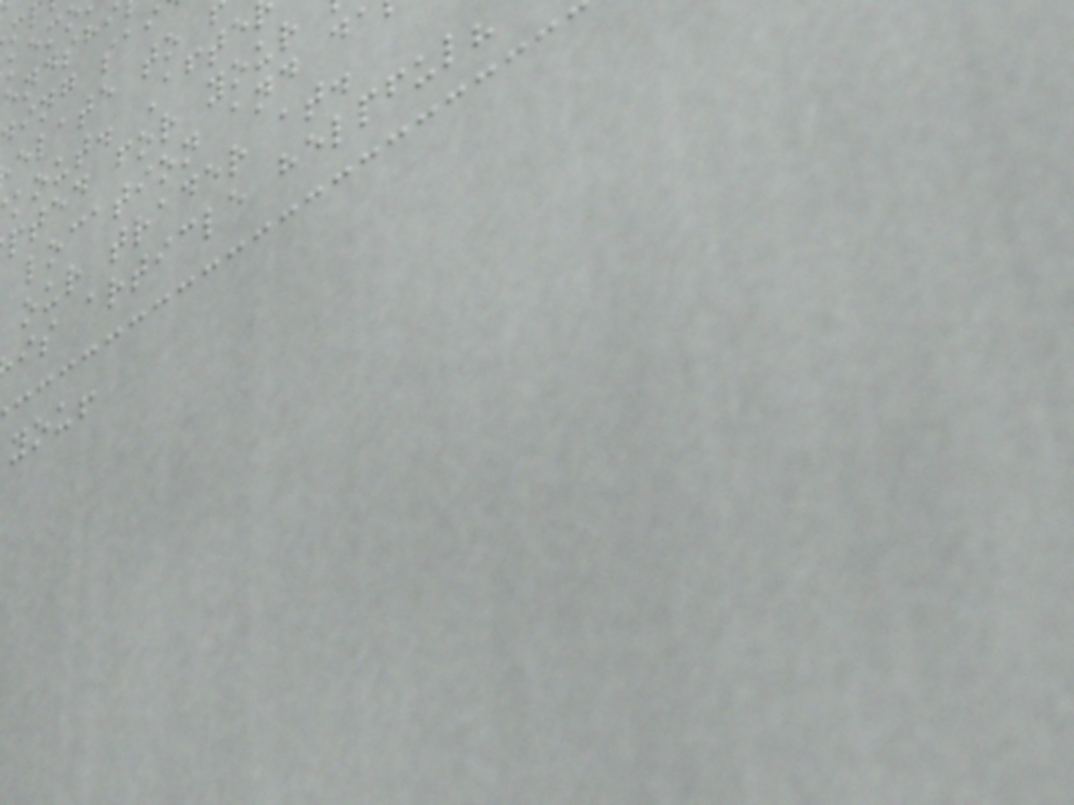elate to
kout. Afte
pted for your
location and d
our trader at.
is article helpful?
you!
